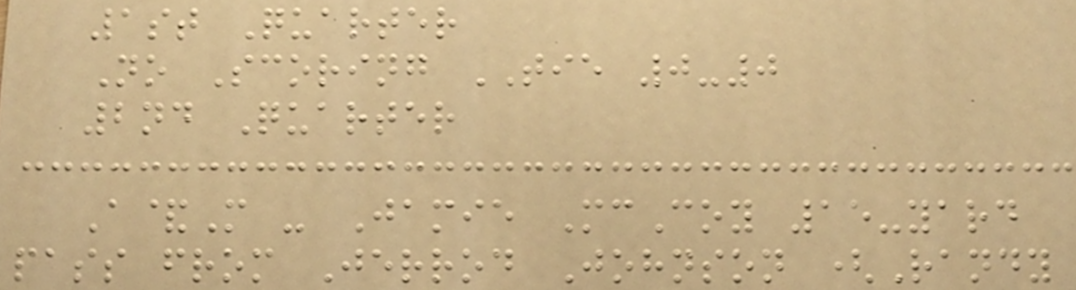1st Quarter
No Scoring TIE 0-0
2nd Quarter
A&M - Jamie McCoy 15-yard
pass from Jerrod Johnson (Randy
